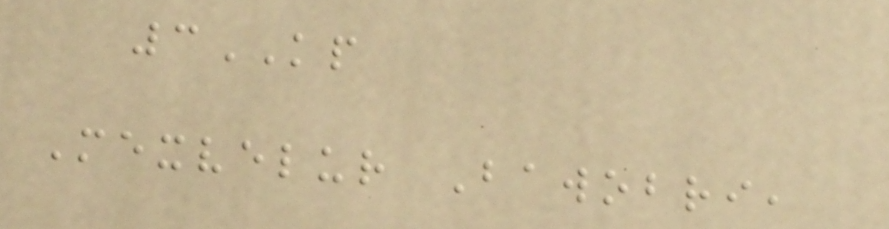3KP
Mexvelur Bawobri,
